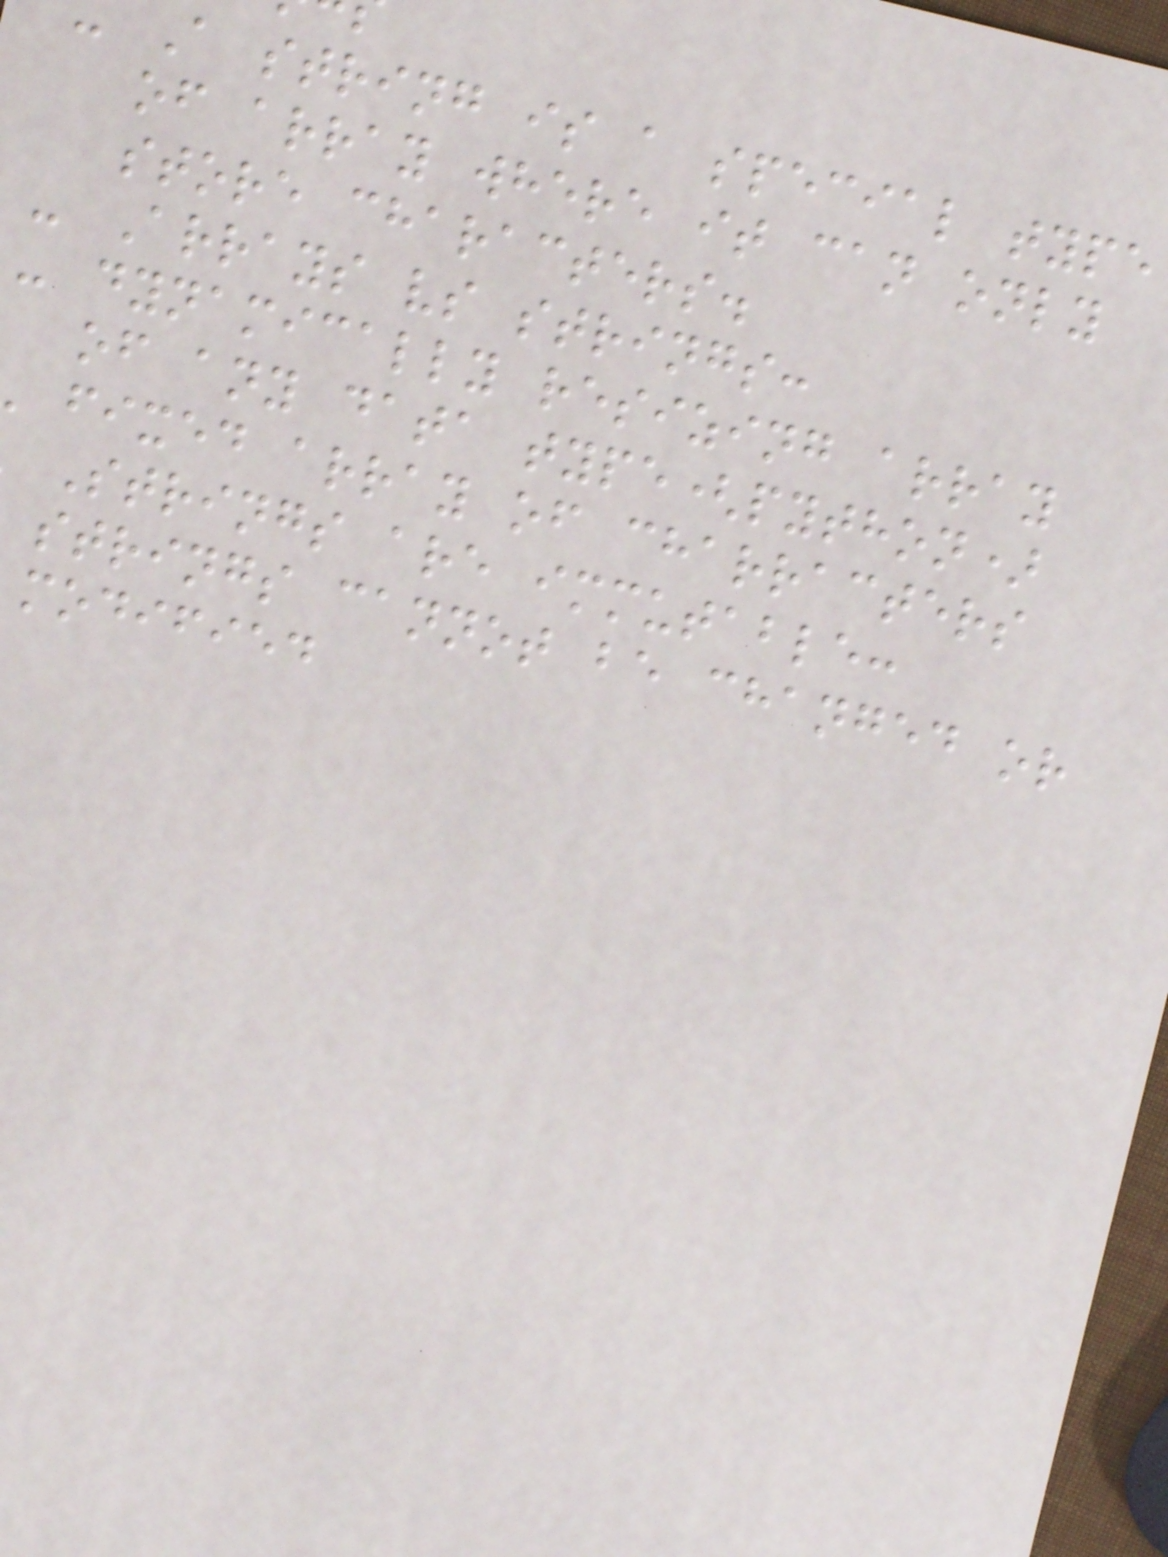A string is a special type
of array where it can only
store characters.
- Arrays vs strings:
- dynamically resizing array
of any data type(python)
fixed array of charracters
Strings are immutable:
strings cannot be changed or
modified
